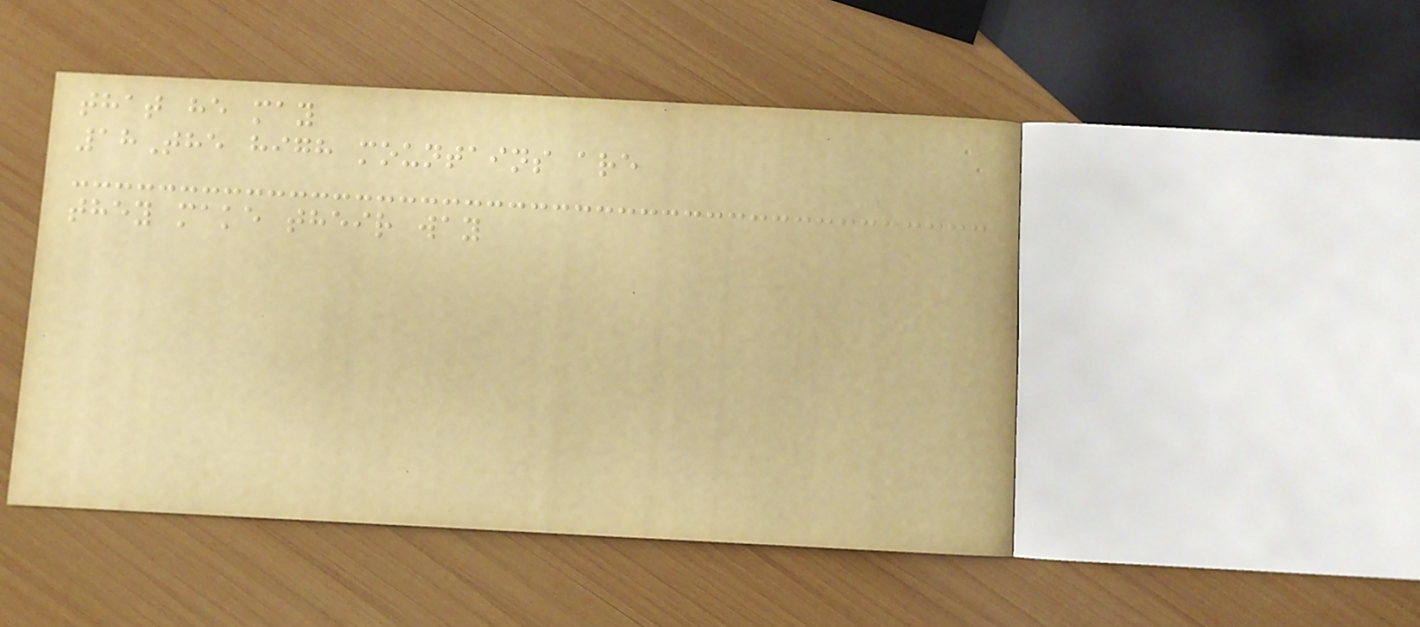that he may
18The high mountains are
they make their way
